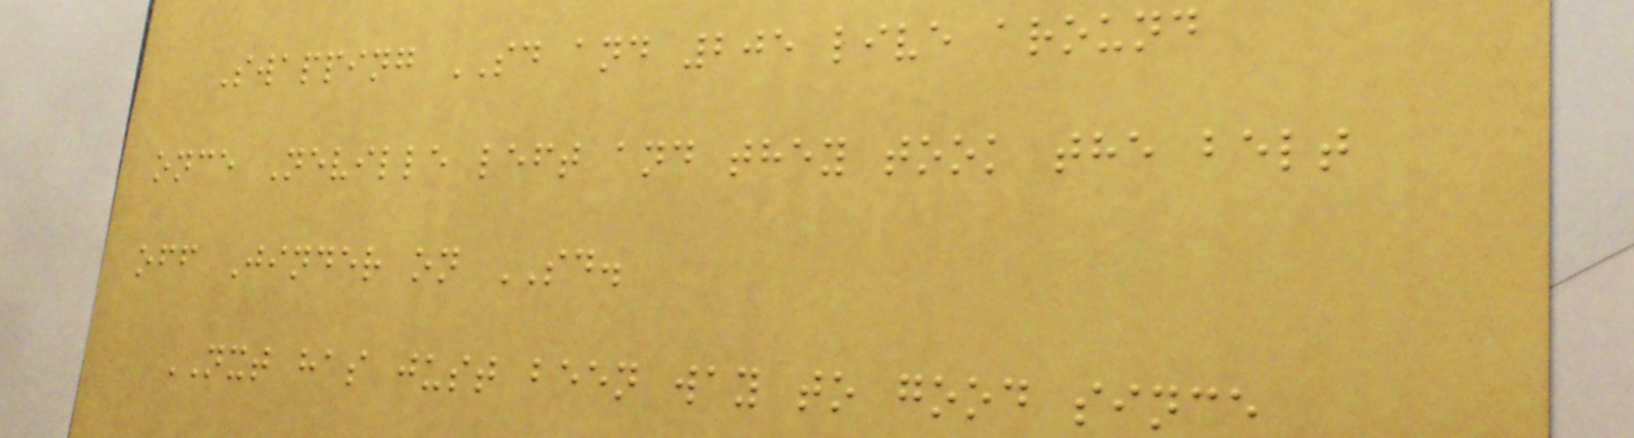Swapping SD and 205 live around
once Neville left and they took the belt
off Jinder on SD.
NXT has just been way to good since
